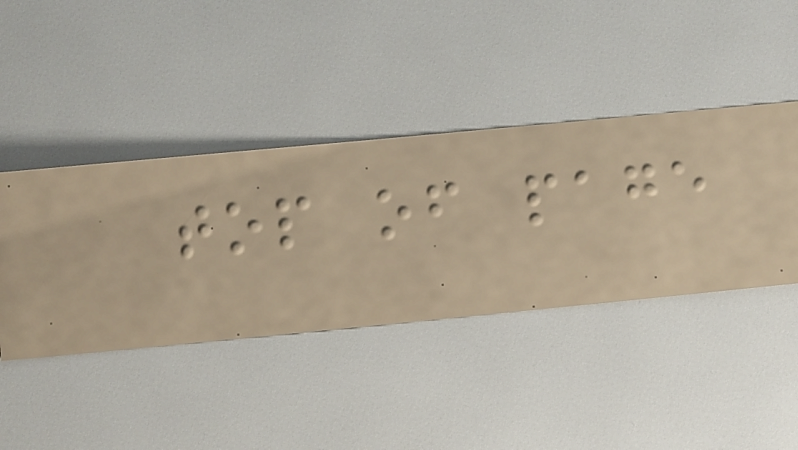top of page
